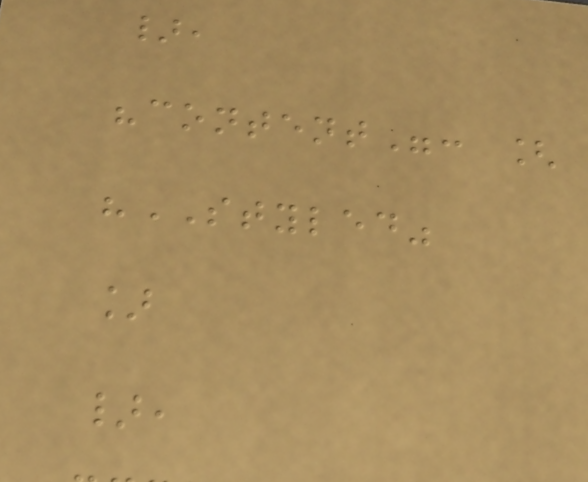},
"content": [
"STYLED"
]
},
